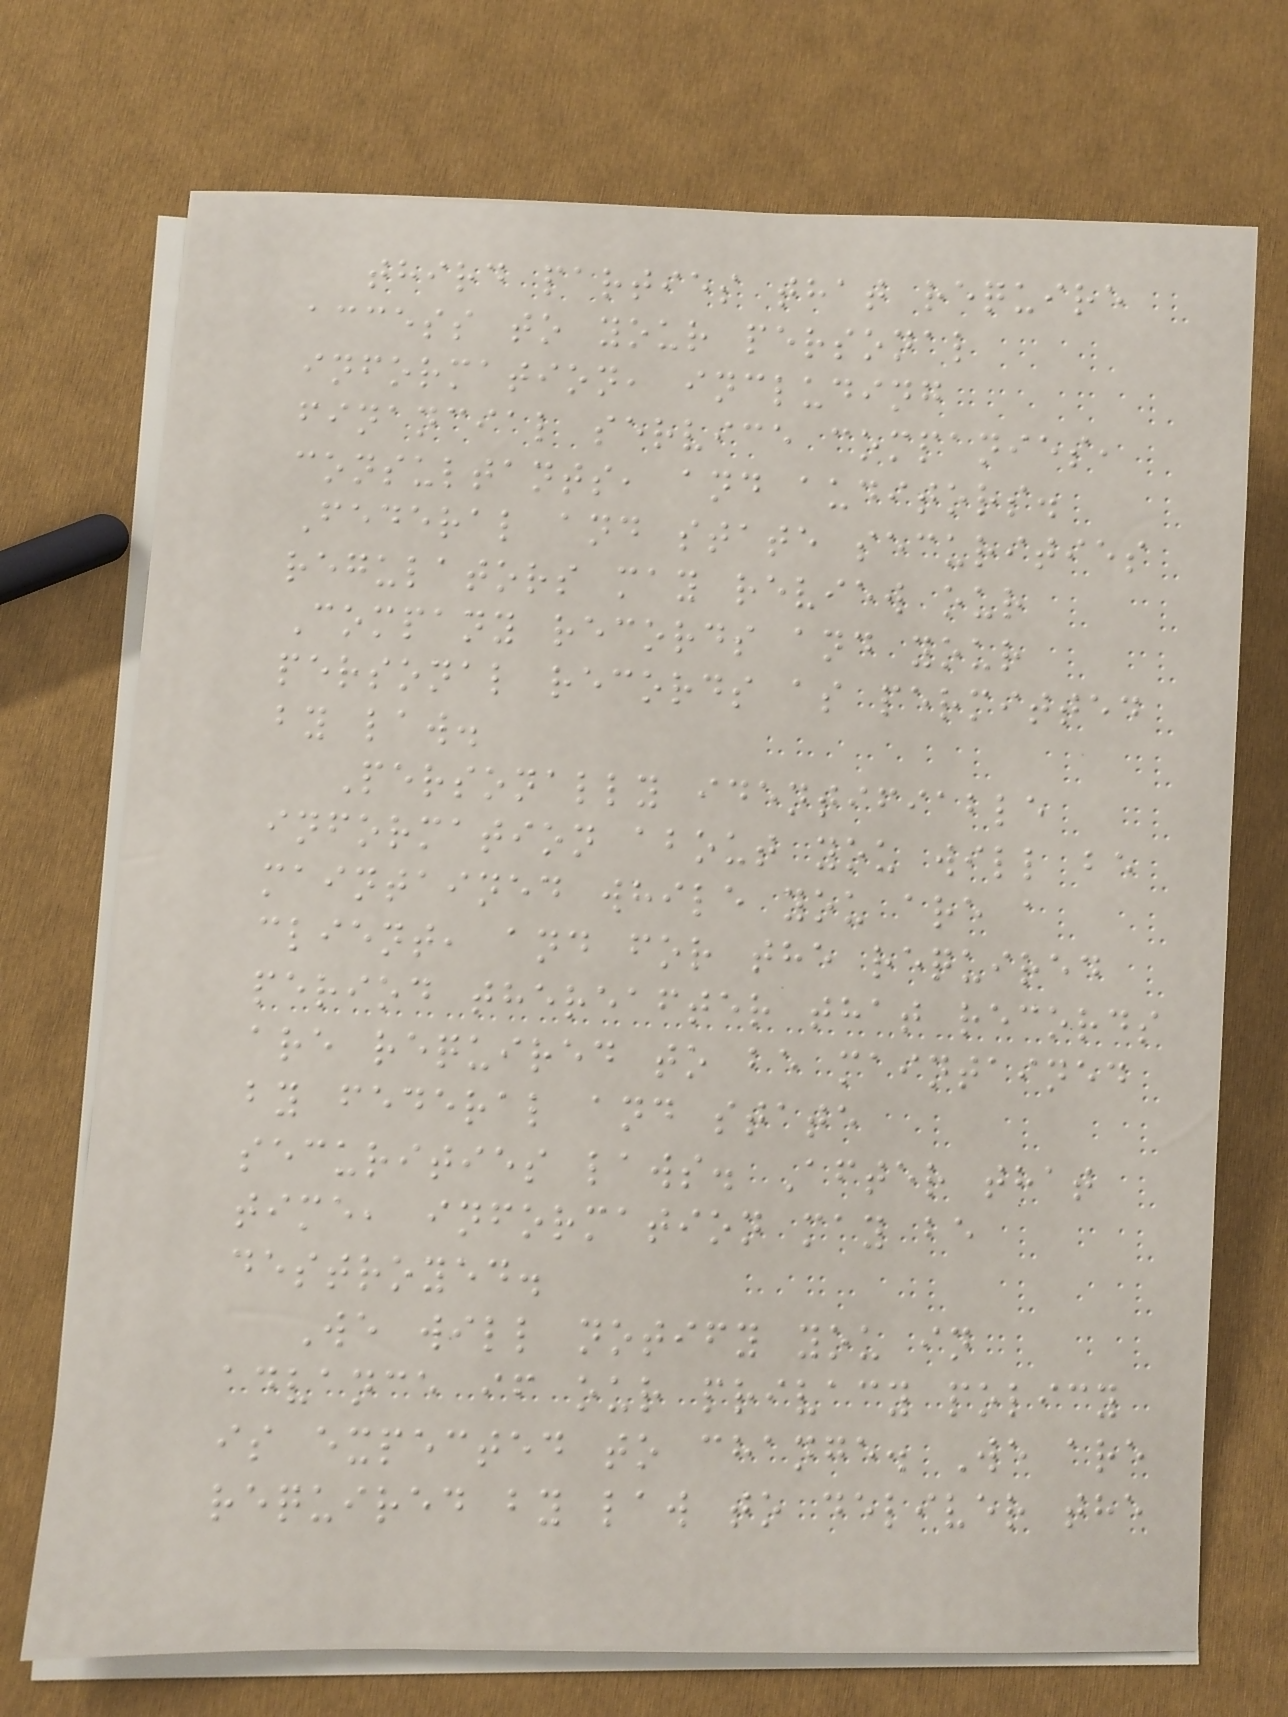third parties that require
access to your personal
information, including
financial service companies,
consultants, and auditors.
Federal and state securities
regulators may review our
Company records and your
personal records as permitted
by law.
Personally identifiable
information about you will be
maintained while you are a
client, and for the required
period thereafter that records
are required to be maintained
by federal and state
securities laws. After that
time, information may be
destroyed.
We will notify you in
advance if our privacy policy
is expected to change. We are
required by law to deliver the
